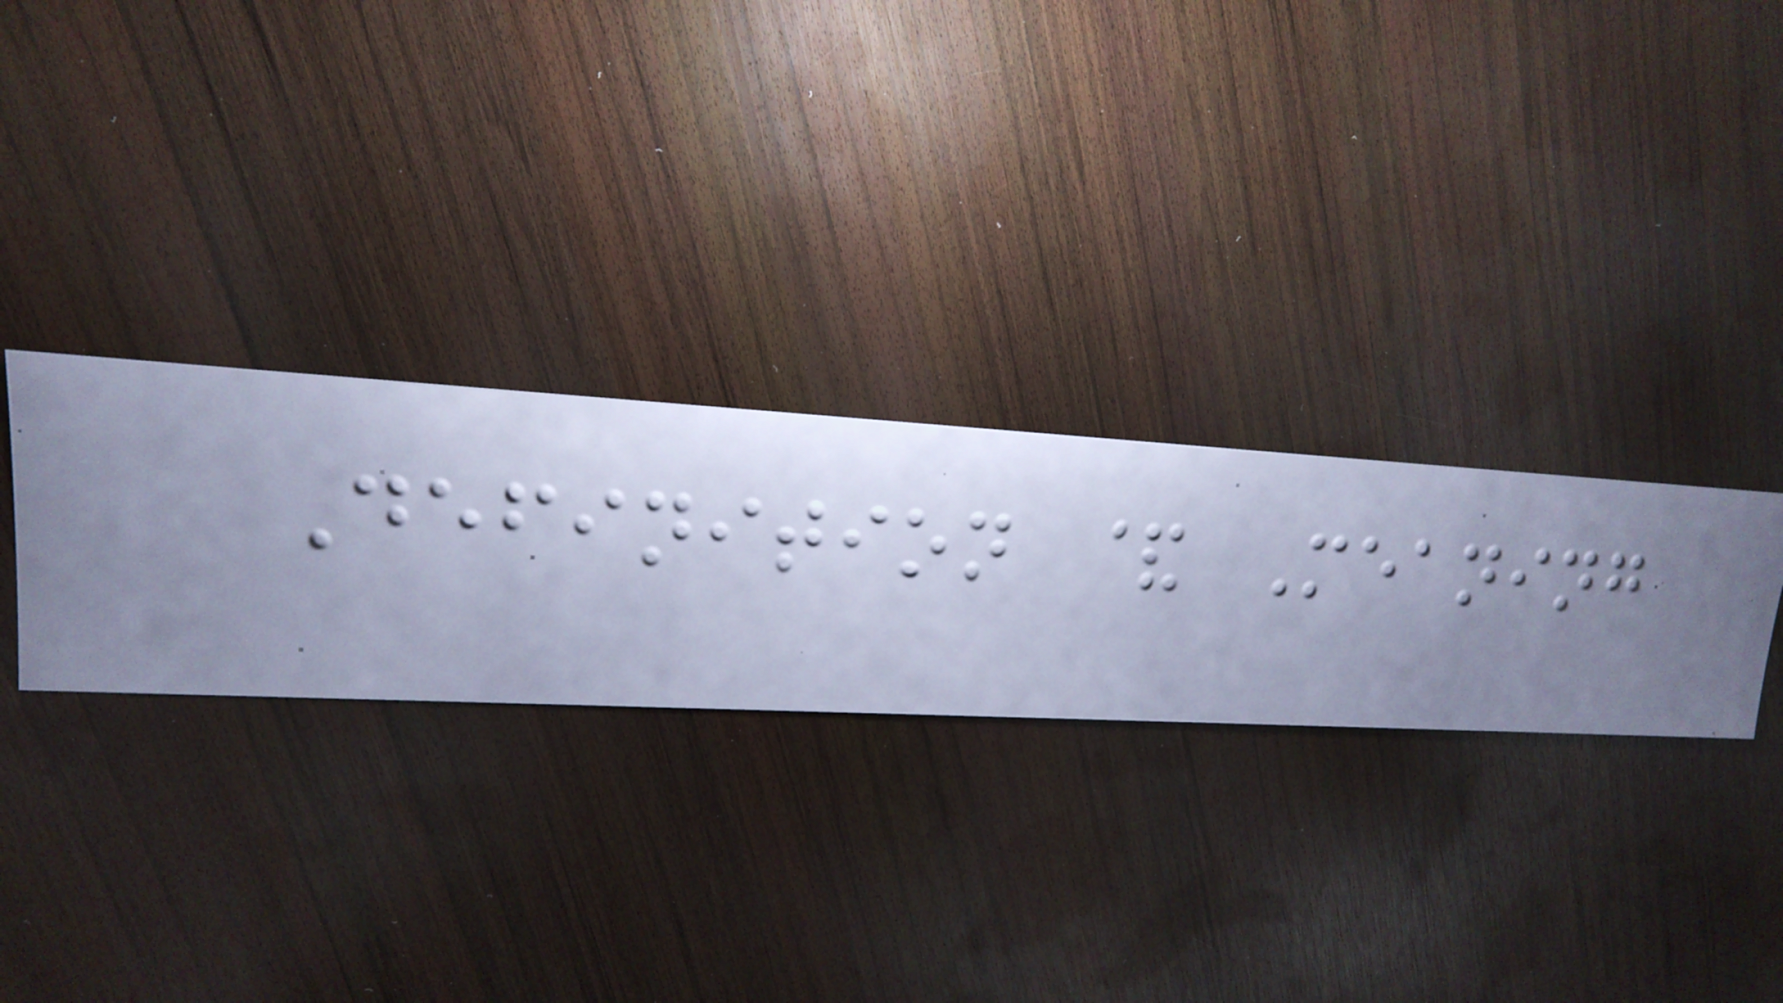Definition & Meaning
